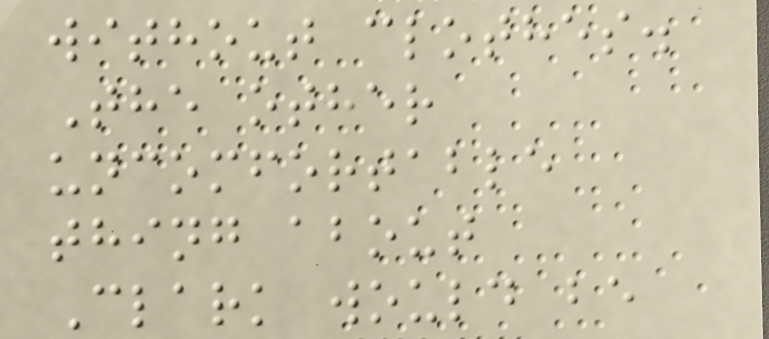without clothes.
The other
uncomfortable
thing about
Clark would be
